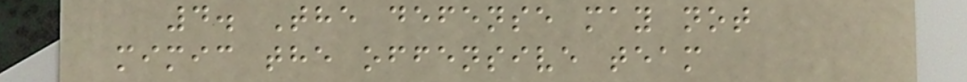4. The defense may not
mimic the offensive team
